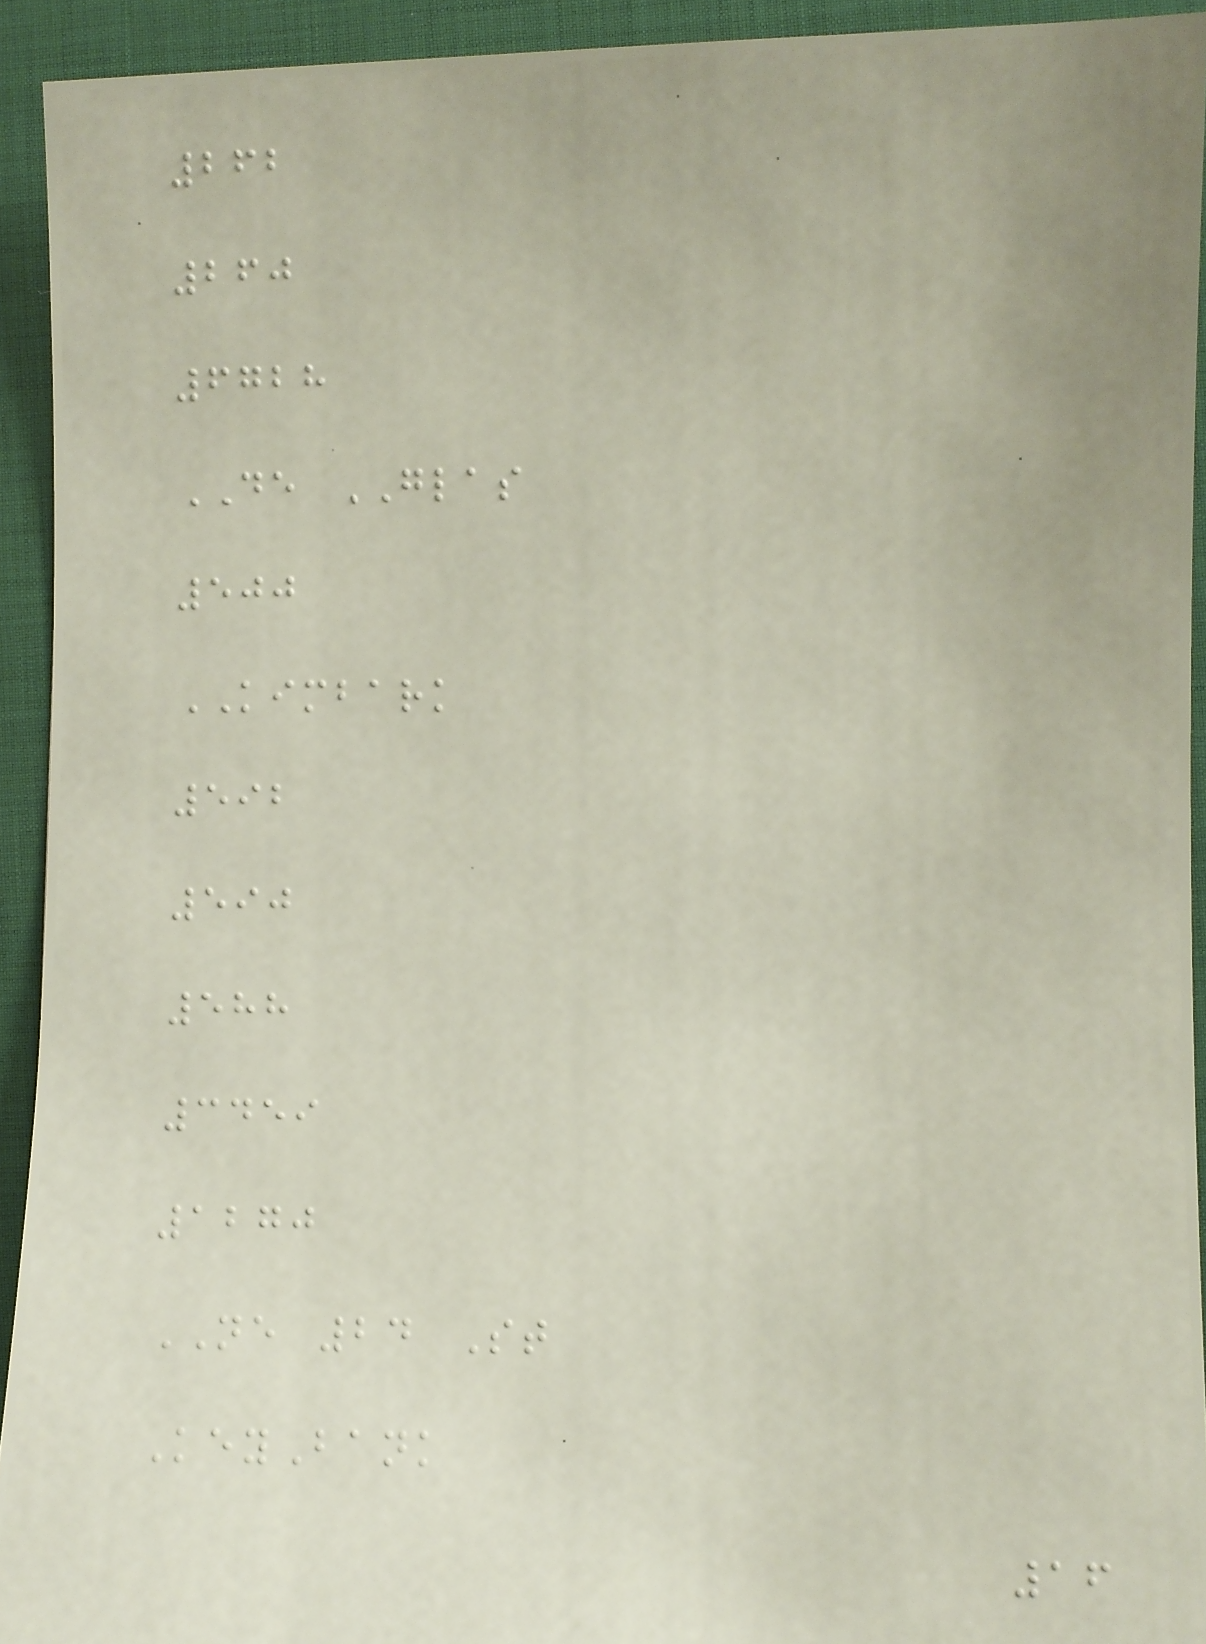262
260
6728
DE GLAS
500
KIMBARK
592
590
588
3459
1270
NE 24 St
KeyBank
16
